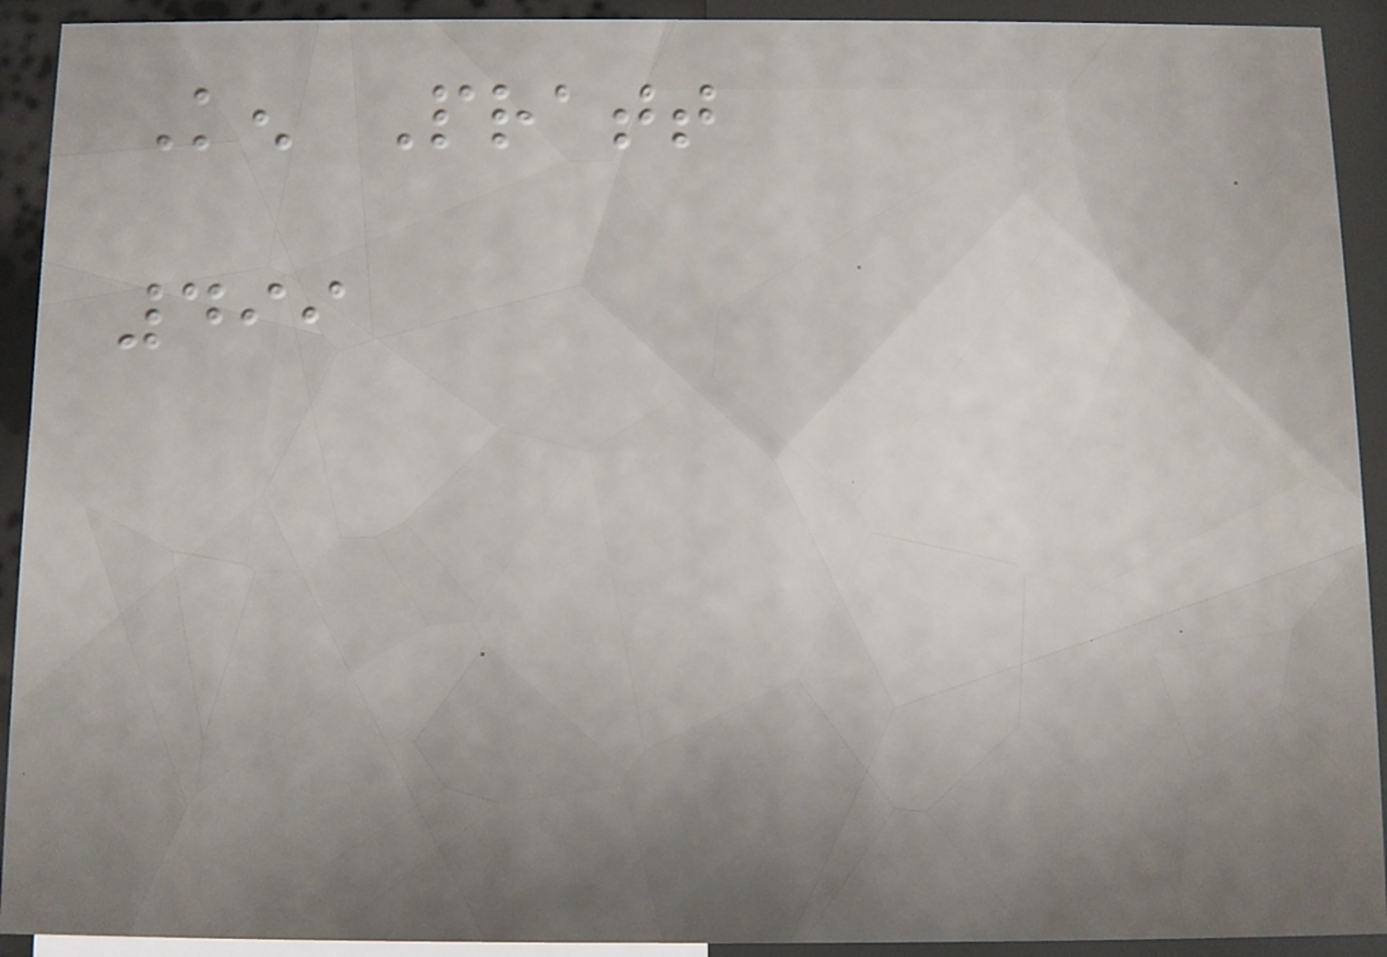Ken Pratt
499
